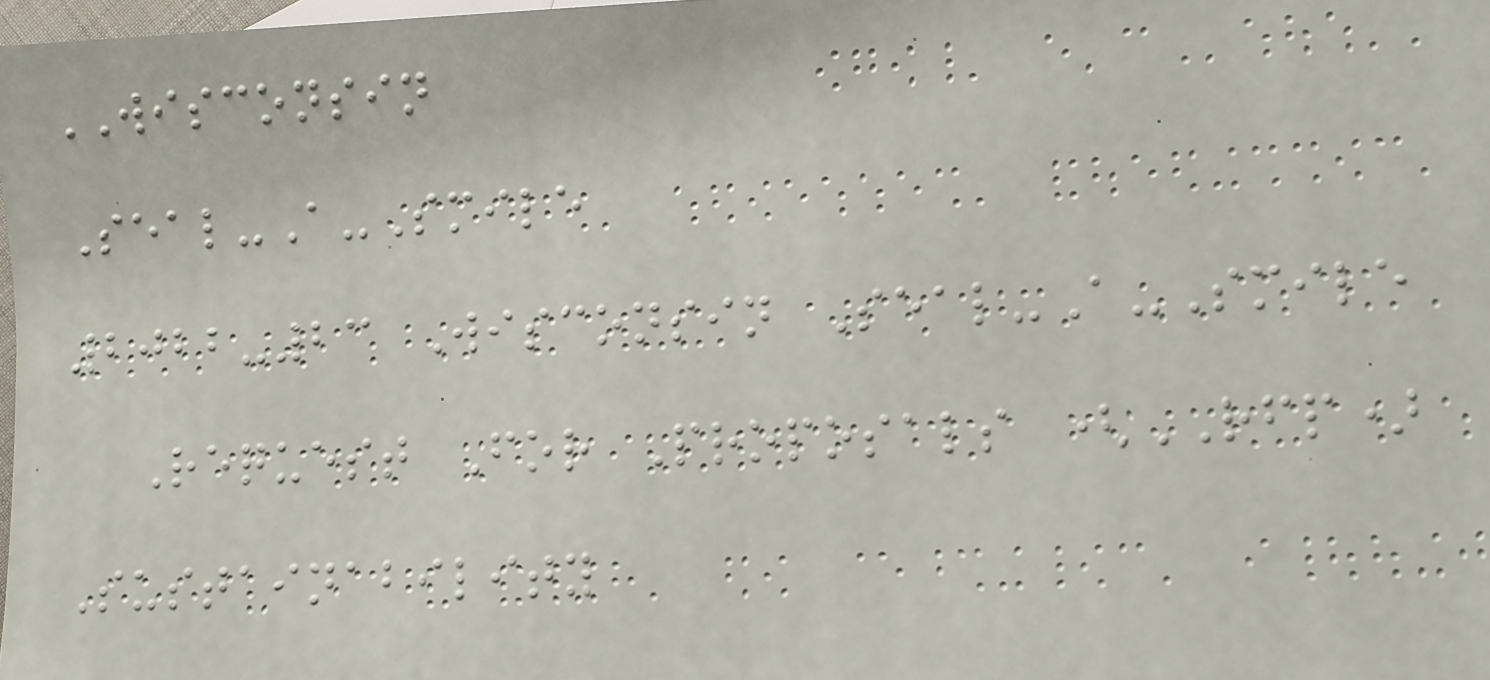WISCONSIN
Seal-A-Smile
2022-23 Wisconsin Seal-A-Smile
Request For Proposals (RFP)
Sustainability
